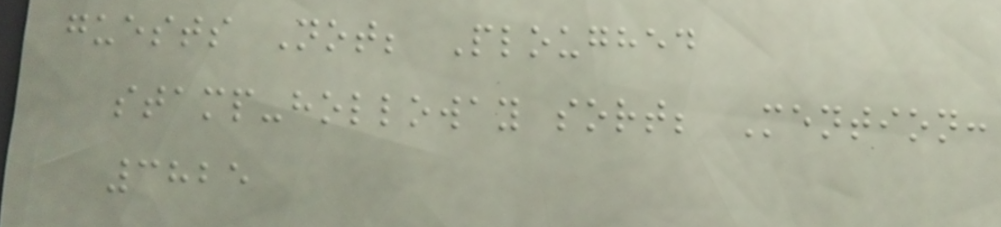guests Not; Ploughed
stamp-holloway sort; Mention:
3825
